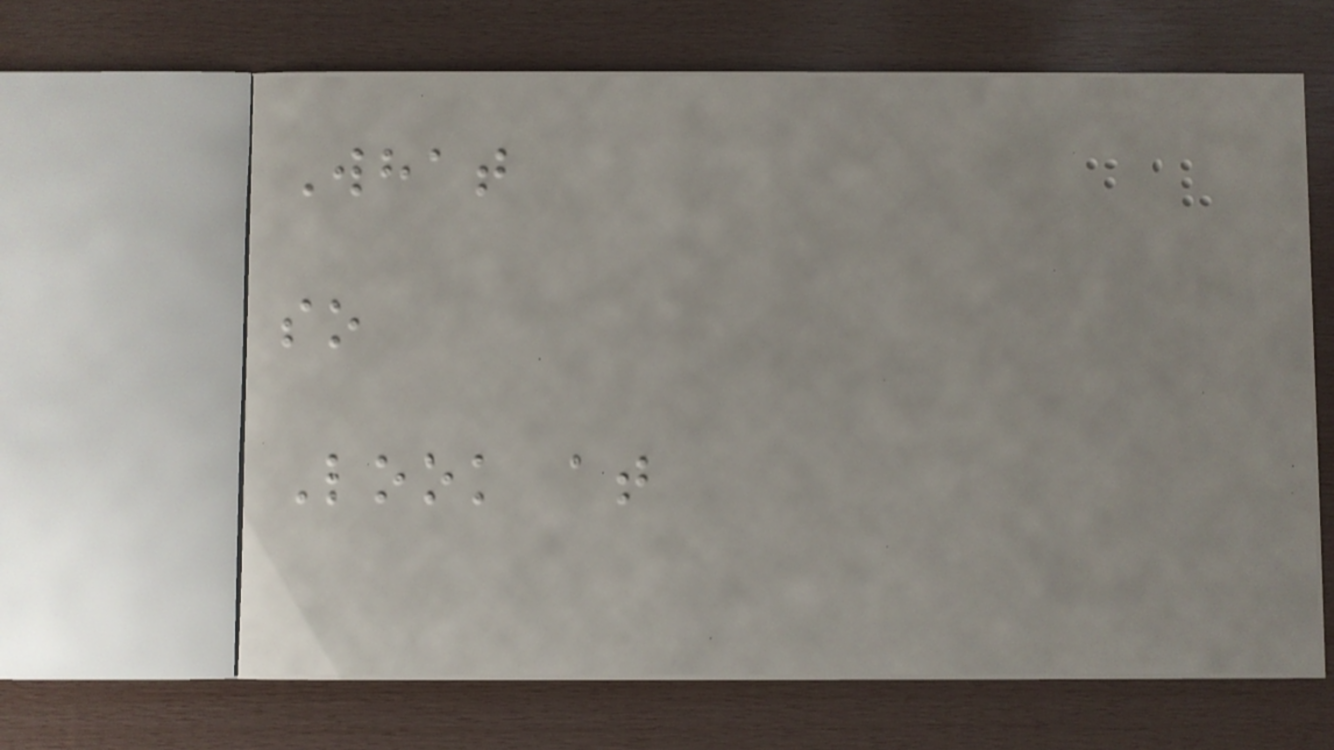What
so
Look at
